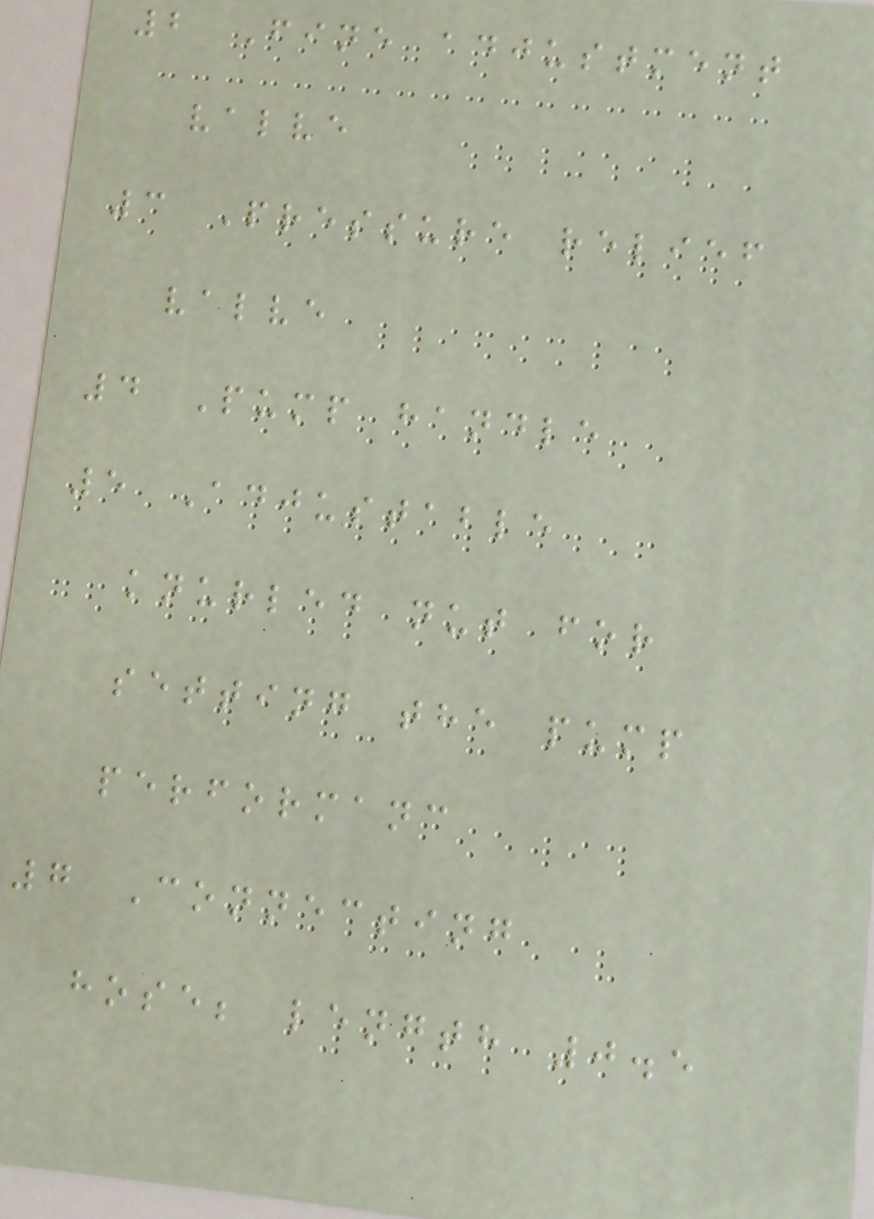2 Fine adjustment
valve
3 Pressure relief
valve
4 Pump handle
5 Adjustable
knurled nut for
setting the pump
performanc
7 Connecting
hose; length 0.5
